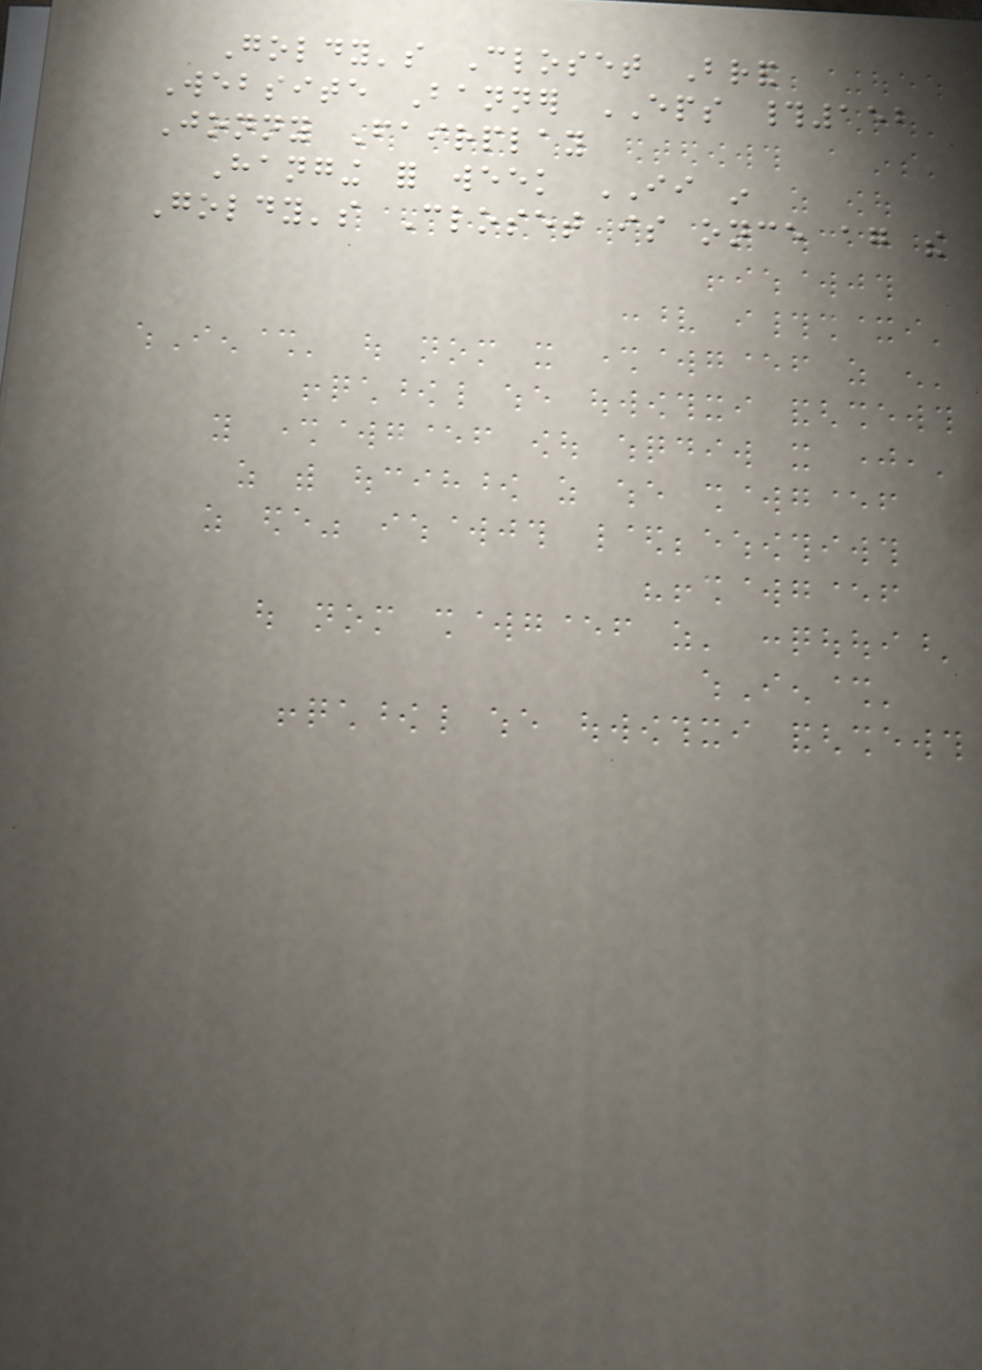Goldy's Closet Brand
Website Banner EPS #152
Jonny Fairplay
Hanging for week II in
Goldy's Closet is once again the
